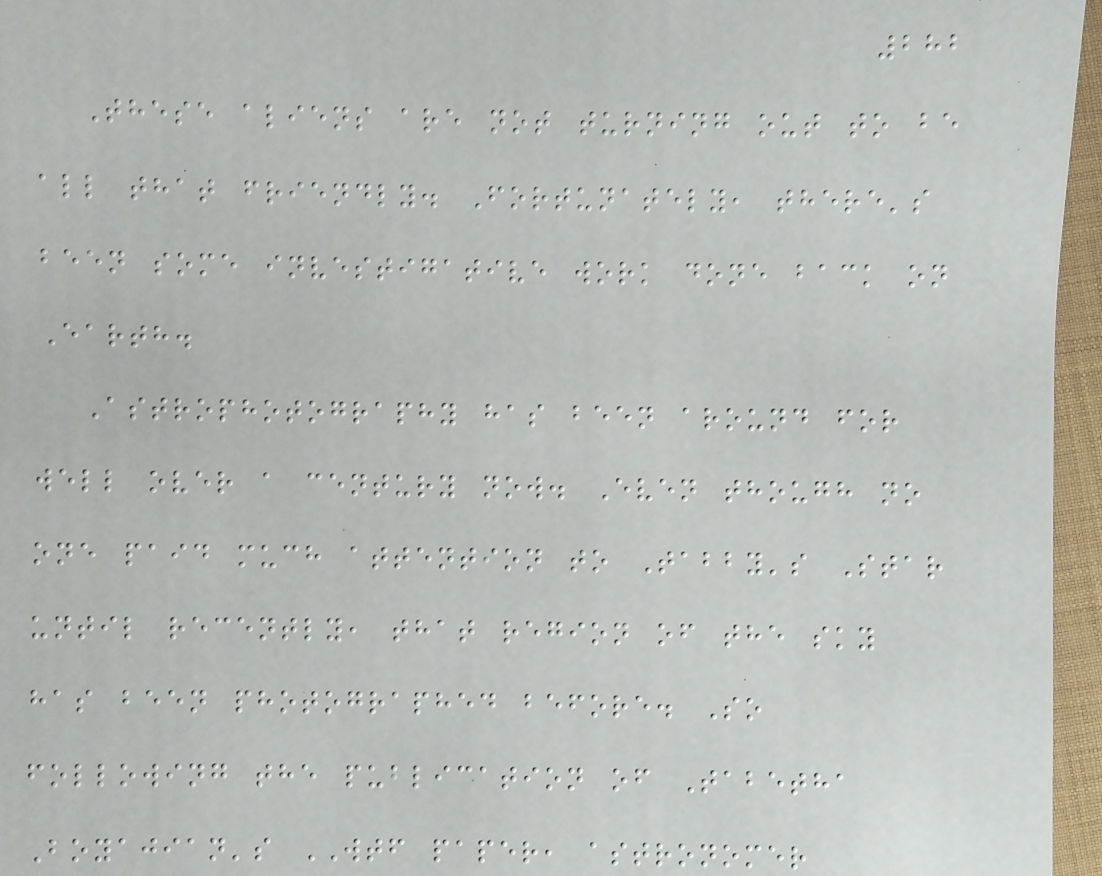282
These aliens are not turning out to be
all that friendly. Fortunately, there's
been some investigative work done back on
Earth.
Astrophotography has been around for
well over a century now. Even though no
one paid much attention to Tabby's Star
until recently, that region of the sky
has been photographed before. So
following the publication of Tabetha
Boyajian's WTF paper, astronomer
